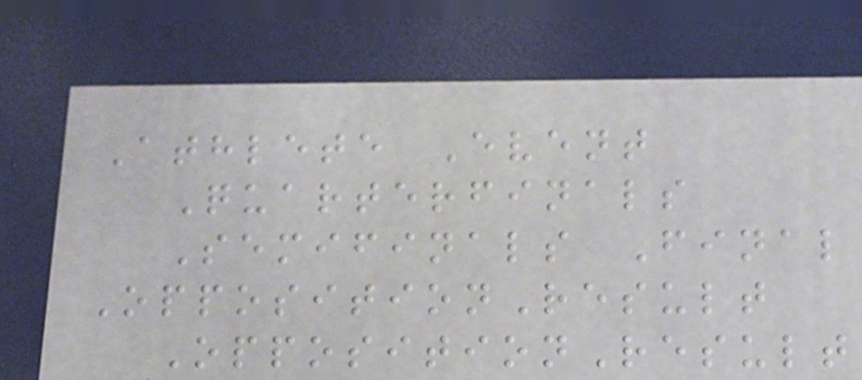Athlete Event
Quarterfinals
Semifinals Final
OppositionResult
OppositionResult
